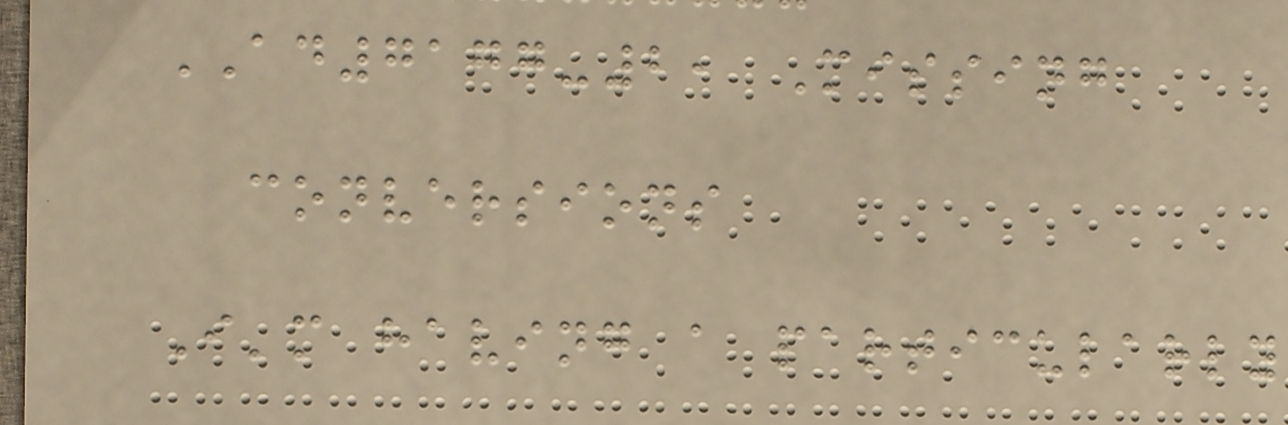AD7177-2, Missing
conversions
I'm having a particularly
